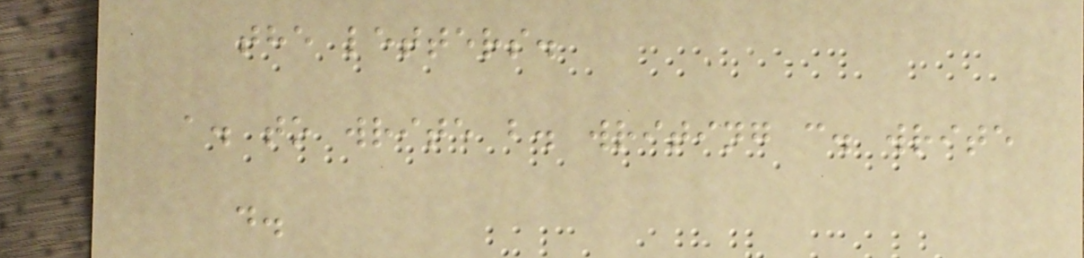the letters.
a. to write b. writing c. write
d.
